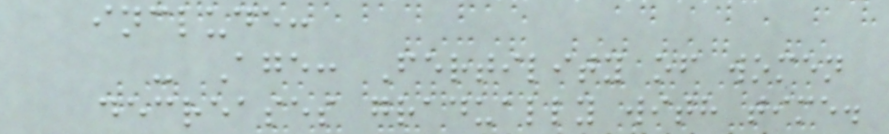include:
- Age: Fertility of women
decreases gradually with time.
